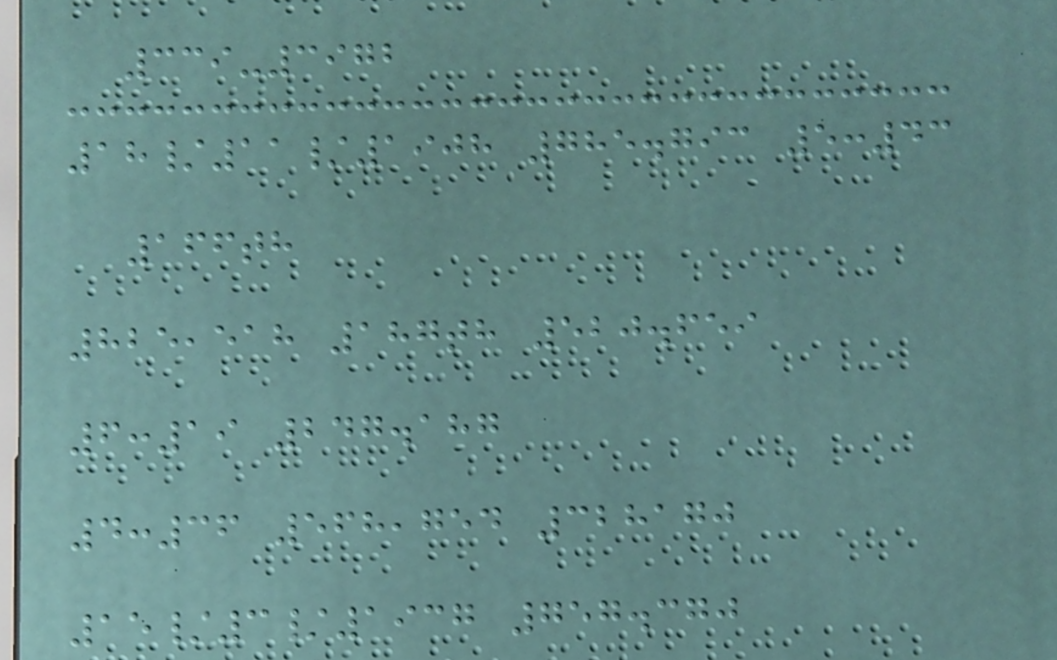339-3972
18/11/1908 785.793 5:43
166th
825,518 187th 520.659
6:19 247.187
4:36 568,754 328170
15/3/1937 757.370
